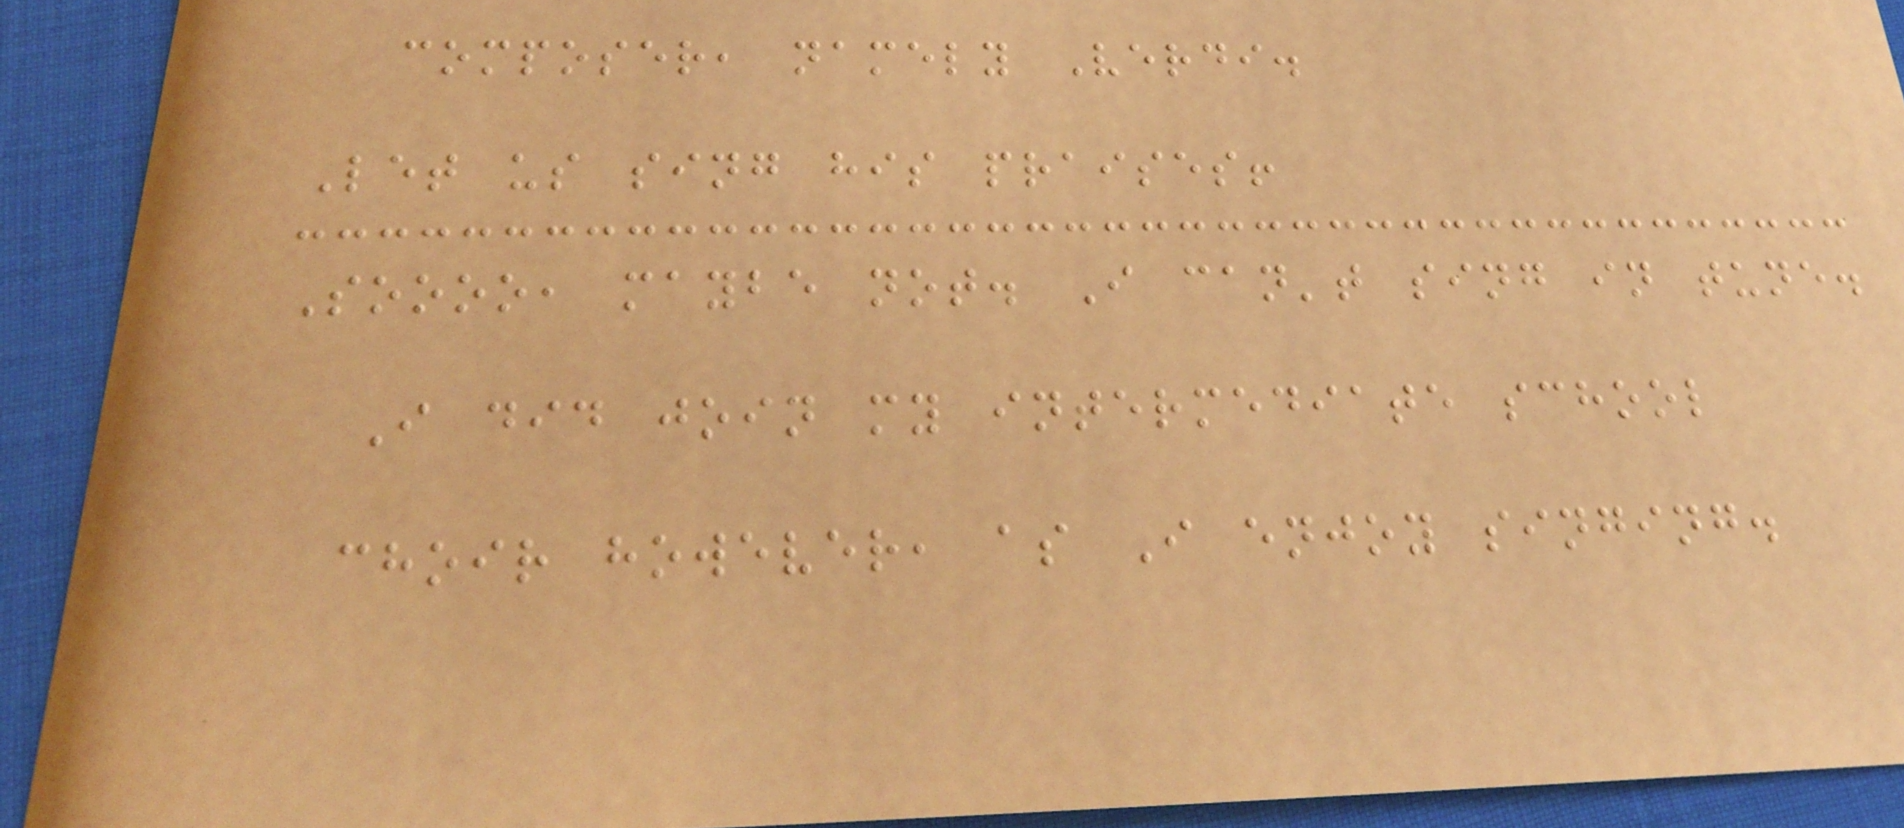composer, namely Verdi.
Let us sing his praises!
Soooo, maybe not. I can't sing in tune.
I did join my intermediate school
choir however, as I enjoy singing.
